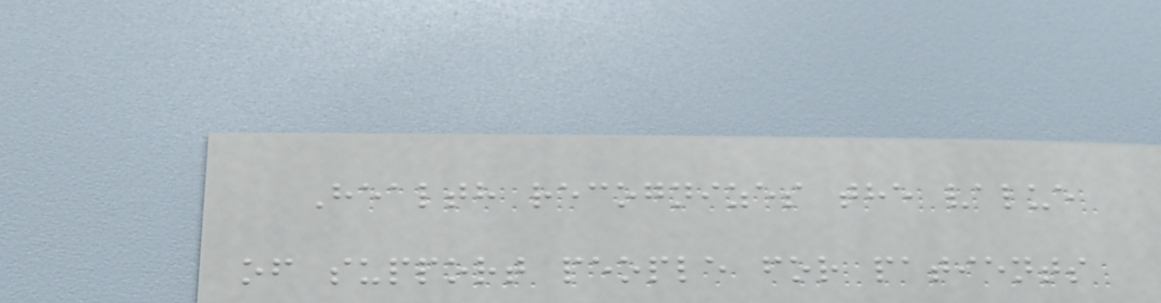Health recognizes the value
of support people for patients
